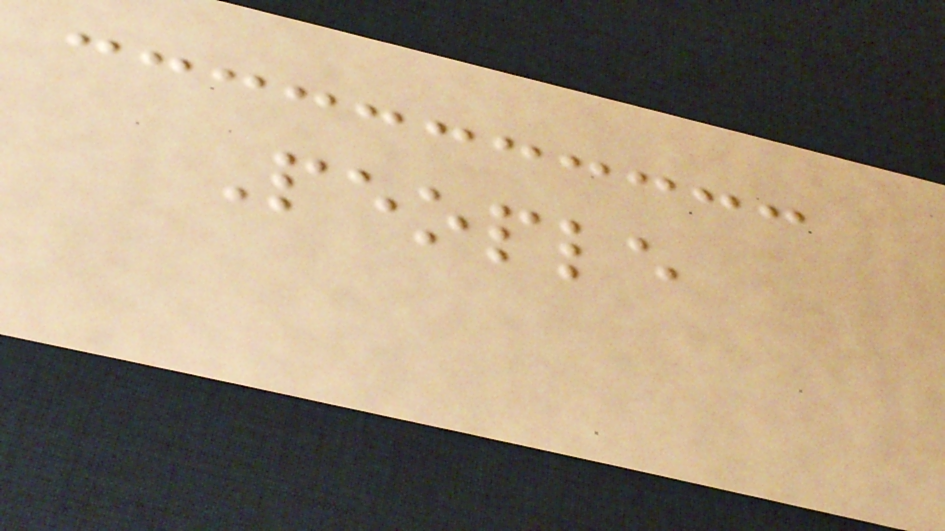People
